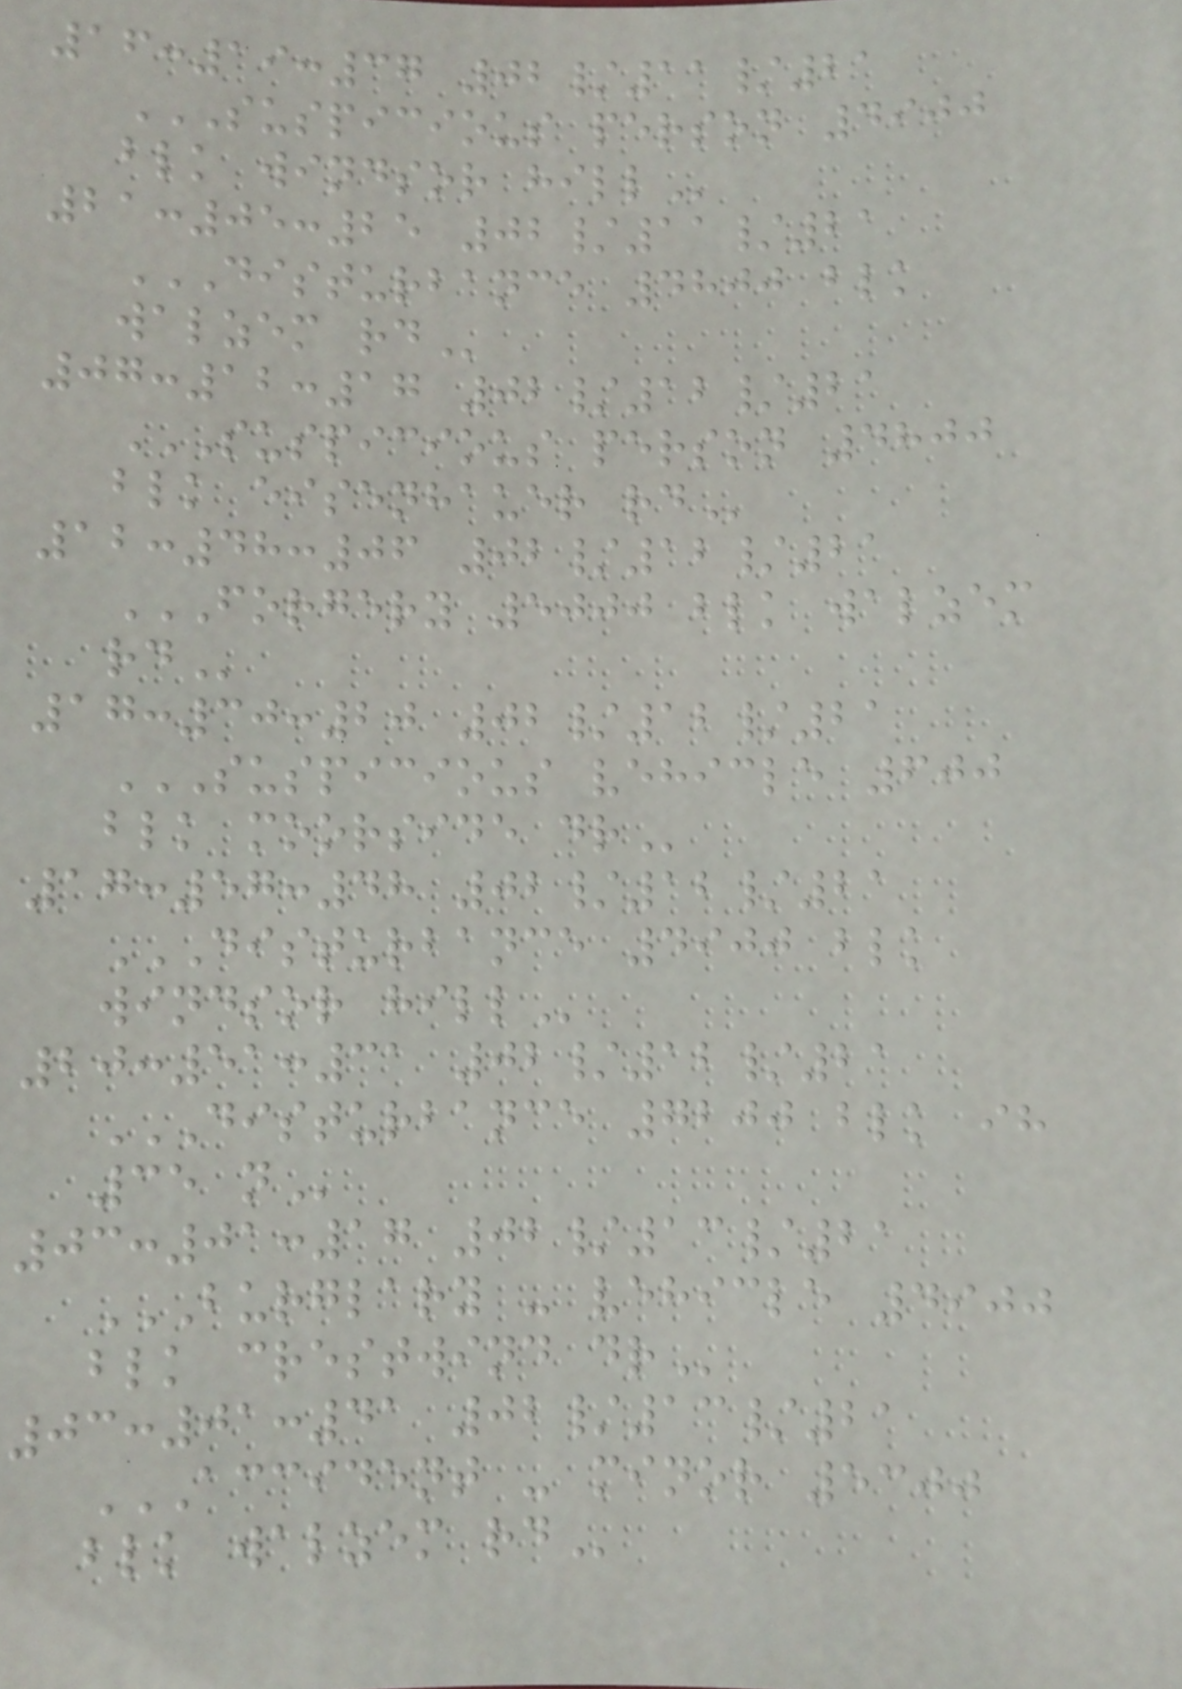16:19:37 02/11/21
SUSPICIOUS PERSON 4900
BLK WINDSOR HILL
21:05:25 02/11/21
DISTURBANCE 4800 BLK
WALZEM RD
07:12:17 02/12/21
SUSPICIOUS PERSON 4800
BLK EISENHAUER RD
12:48:06 02/12/21
FORGERY 5000 BLK WALZEM
RD
17:30:20 02/12/21
SUSPICIOUS VEHICLE 600
BLK MOORSIDE DR
17:57:48 02/12/21
DISTURBANCE 4900 BLK
WINDSOR HILL
20:51:31 02/12/21
DISTURBANCE 7200 BLK IH
35 N
03:01:17 02/13/21
BURGLARY - VEHICLE 4900
BLK CRESTWIND DR
03:01:41 02/13/21
ACCIDENT - MINOR 5300
BLK WALZEM RD
